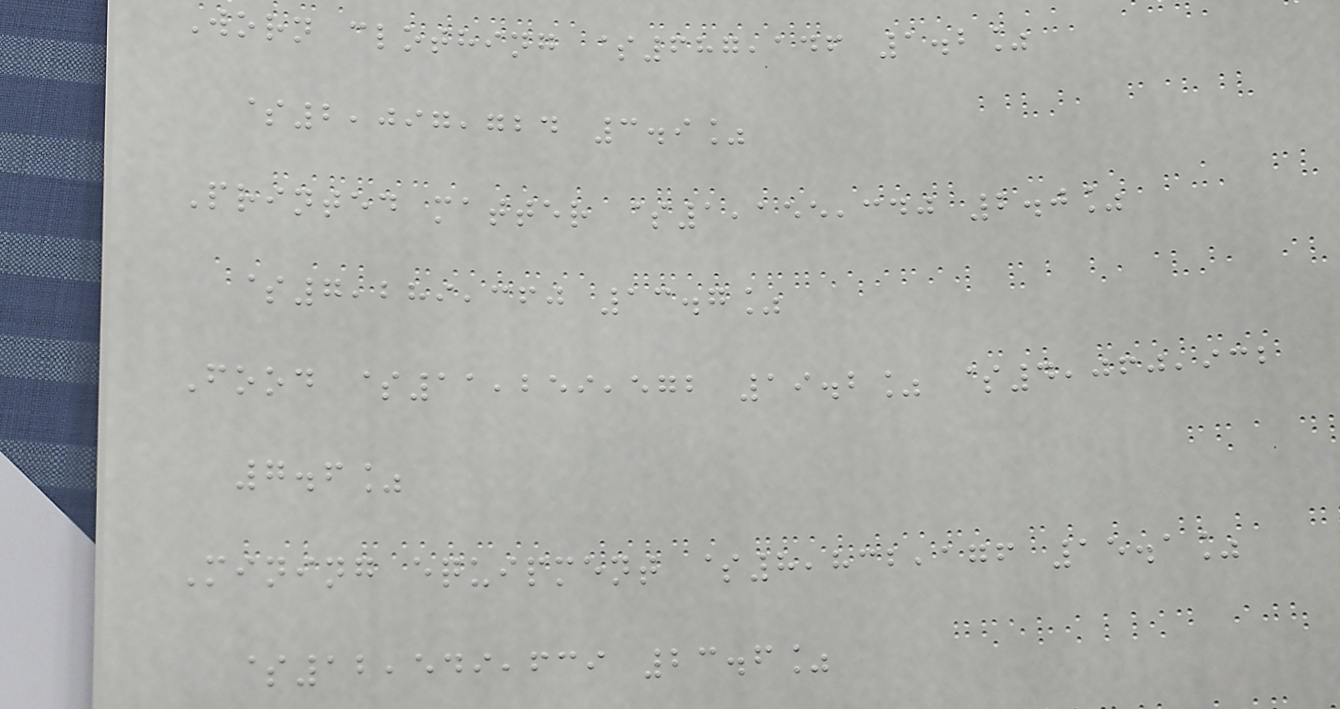Worn clothing $687,146 1.2%
$2,097,724 3.9%
Printed matter $1,155,340 2.0%
$7,289,360 13.7%
Food $11,259,572 19.2% $4,060,932
7.6%
Mining equipment $8,832,176 15.1%
$12,549,639 23.6%
